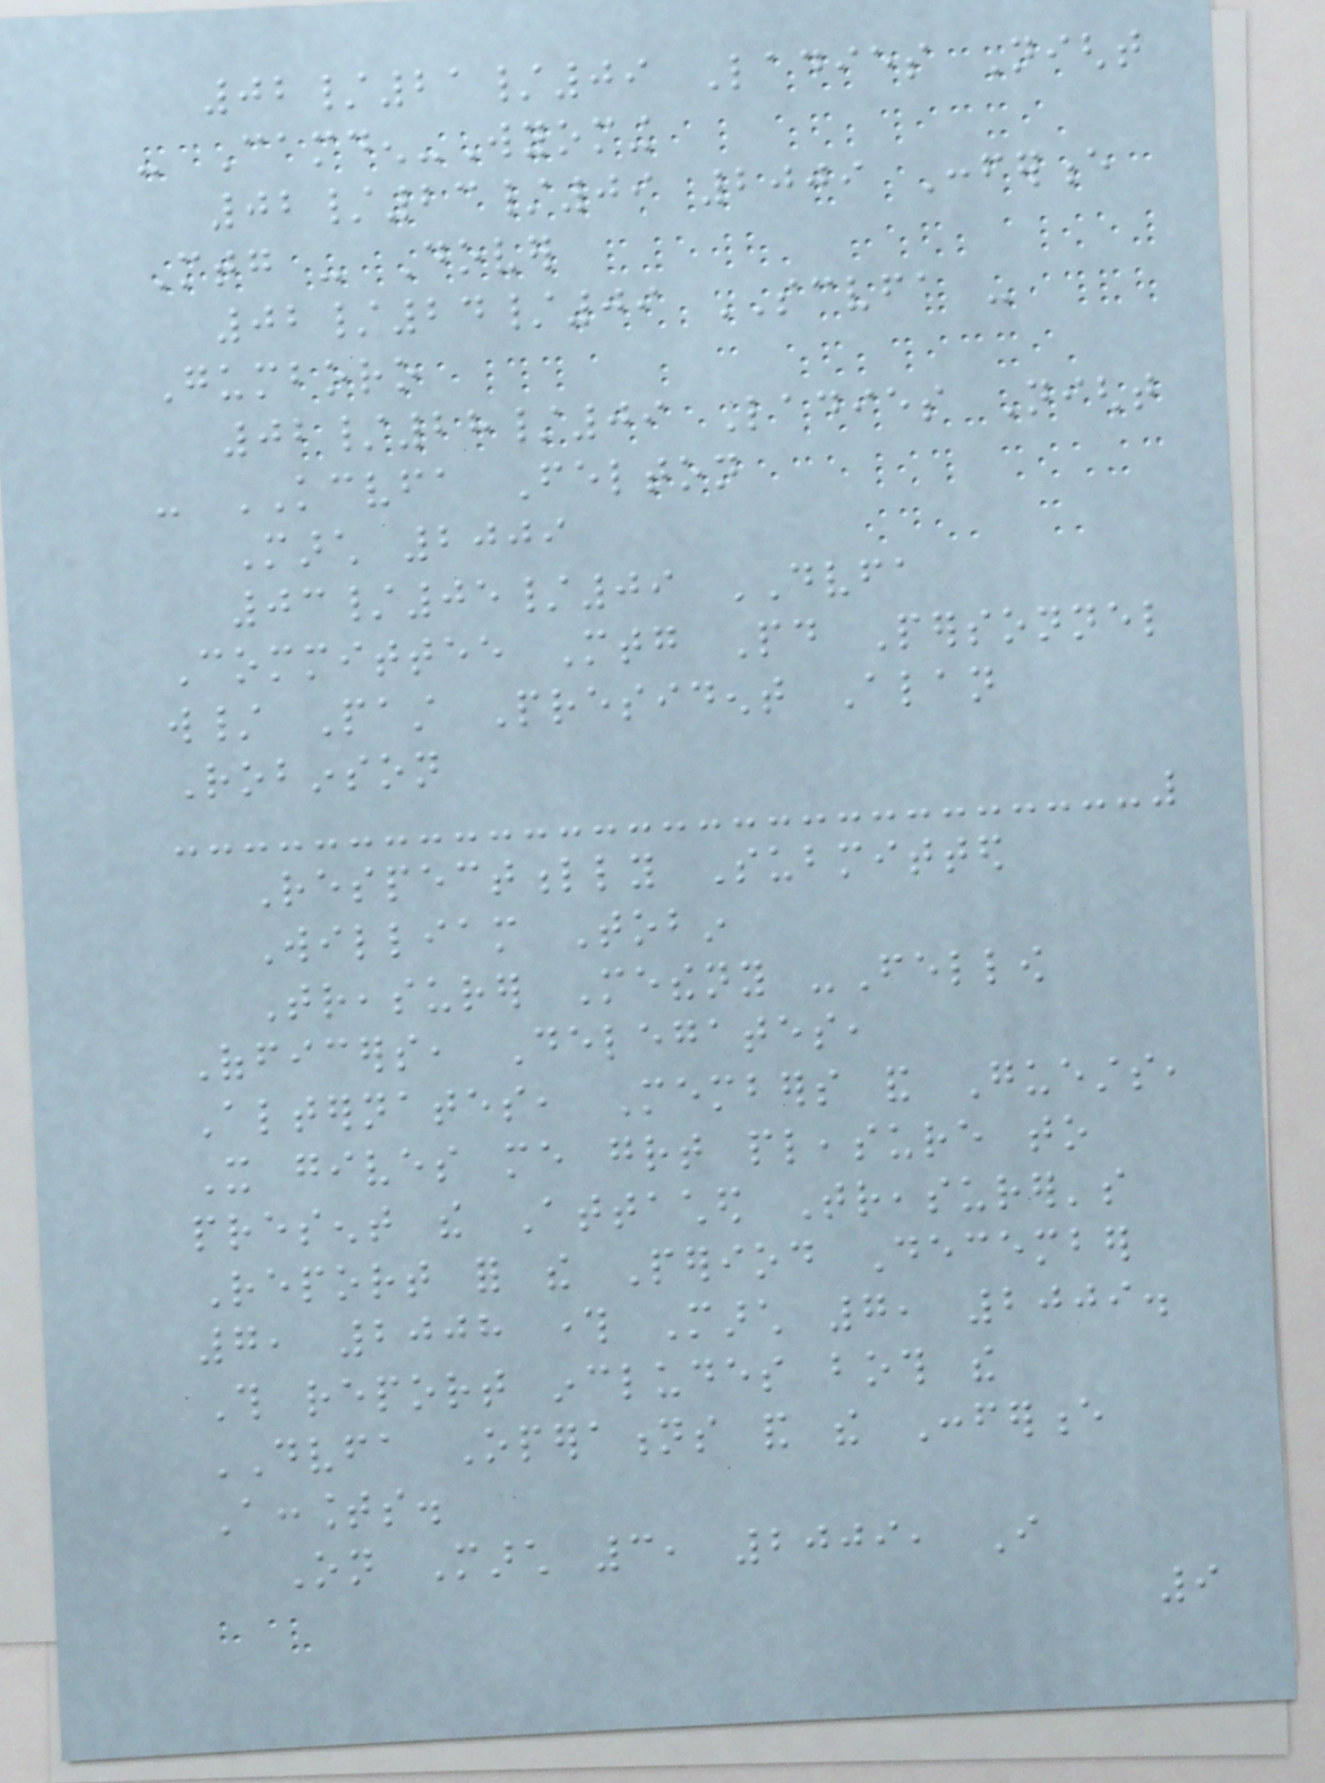02/21/09 Ladies Night
- Camden-Wyoming
02/23/09 2009 Conference
Mtg - Dover
02/24/09 SCVFA -
Gumboro
02/28/09 Ladies Night
- KCVFA Felton
March 2009
03/05/09 DVFA
Committee Mtg Paid Personnel
w/ Past President Alan
Robinson
Respectfully Submitted
William Tobin
Treasurer Metheny -Fellow
Officers, Delegates,
Alternates, Members and Guests,
It gives me great pleasure to
present the Attached Treasurer's
Report for the Period December
7, 2008 through March 7, 2009.
This report includes both the
DVFA Operations and the Conference
Accounts.
On March 3, 2009, I
9
